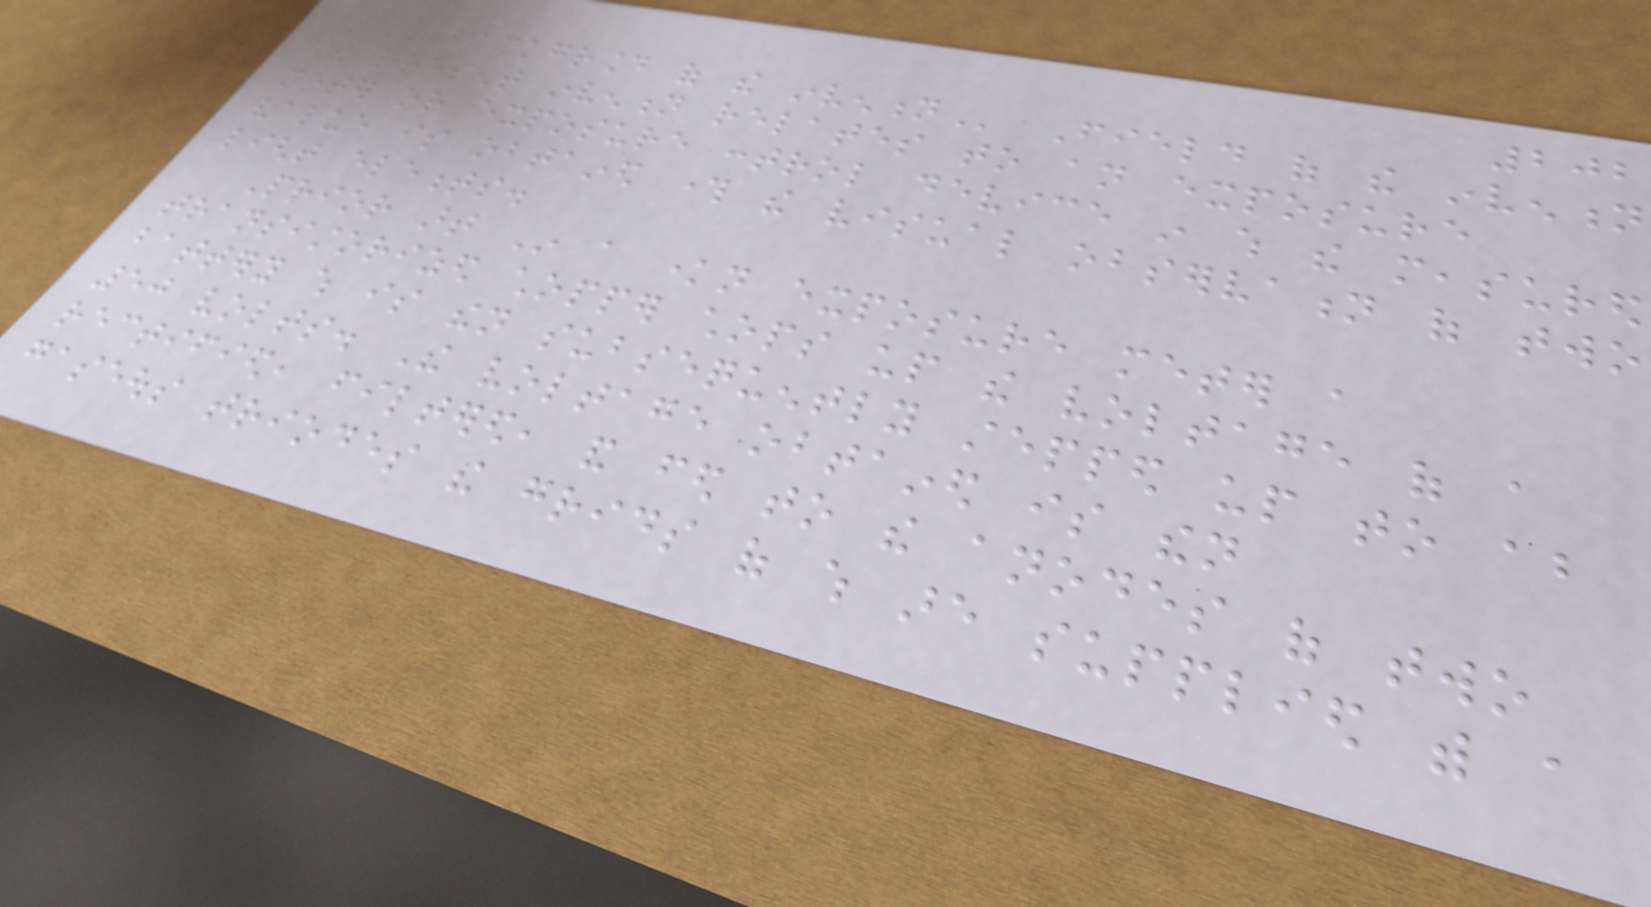202
BACKGROUND OF THE INVENTION Field of the invention
The present invention relates to an exposure
meter or exposure control device in which the measured
value is obtained through the visual observation of two
light elements.
Prior art In a known exposure meter a
transistorized chopper chops up the voltage of a
battery which is then subsequently stepped up to about
50 volts. The voltage obtained is then
rectified, filtered, and fed to the anodes of two
gaseous triodes the grids of which are supplied with a
